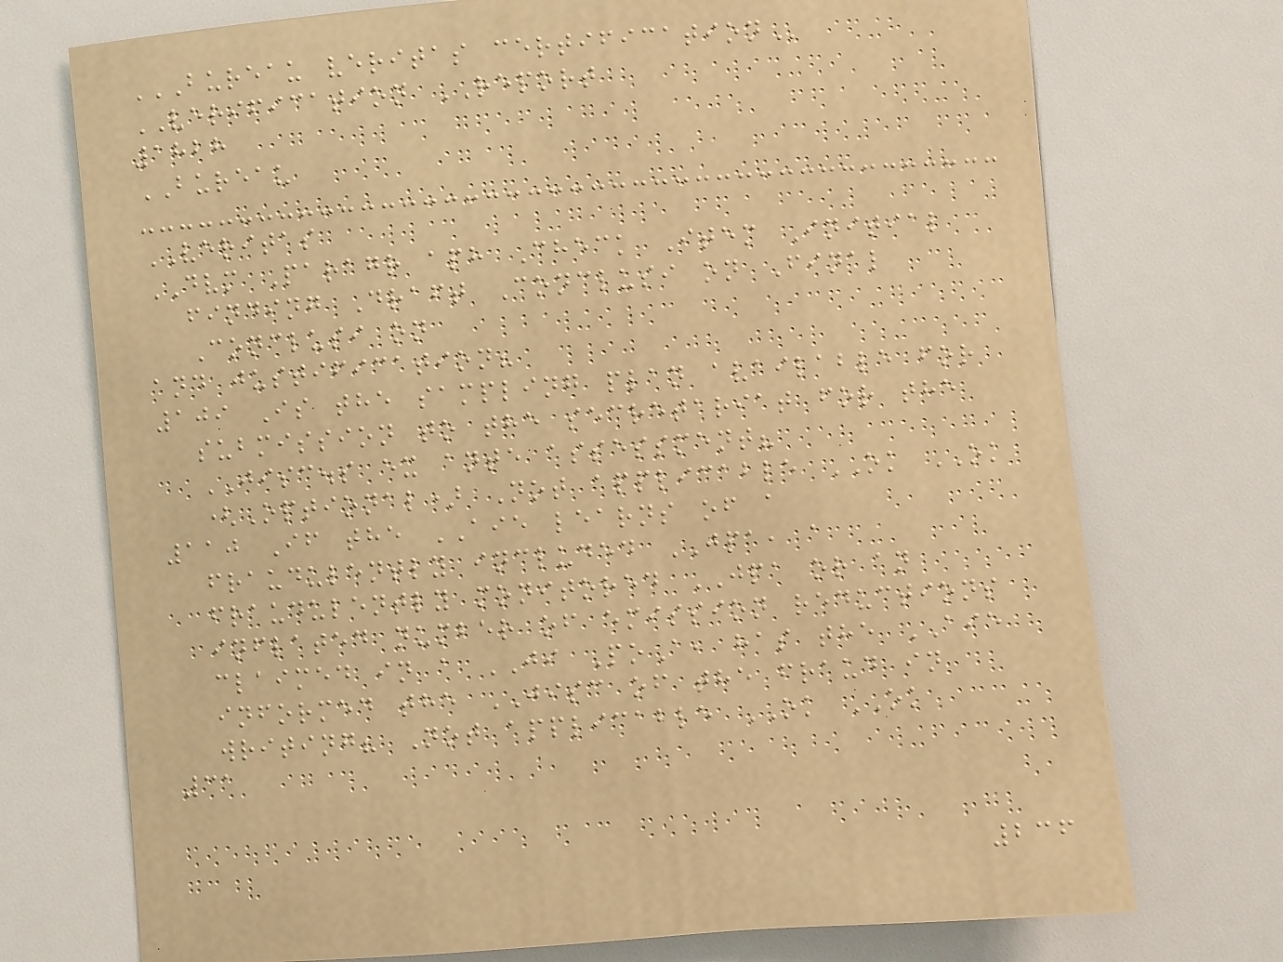BUREAU VERITAS CERTIFICATION
VERIFICATION REPORT
1828
BUREAU
VERITAS
DVM Paragr aph Check Item Initial
finding Draft Conclusi on Final
Conclusi on
and justification?
109 Is the sampling plan available for
submission to the secretariat for the
JISC.s ex ante assessment?
(Optional) Not applicable OK OK
110 If the AIE learns of a
fraudulently included JPA, a
fraudulently monitored JPA or an
inflated number of emission reductions
claimed in a JI PoA, has the AIE
informed the JISC of the fraud in
writing? Not applicable OK OK
31
236
